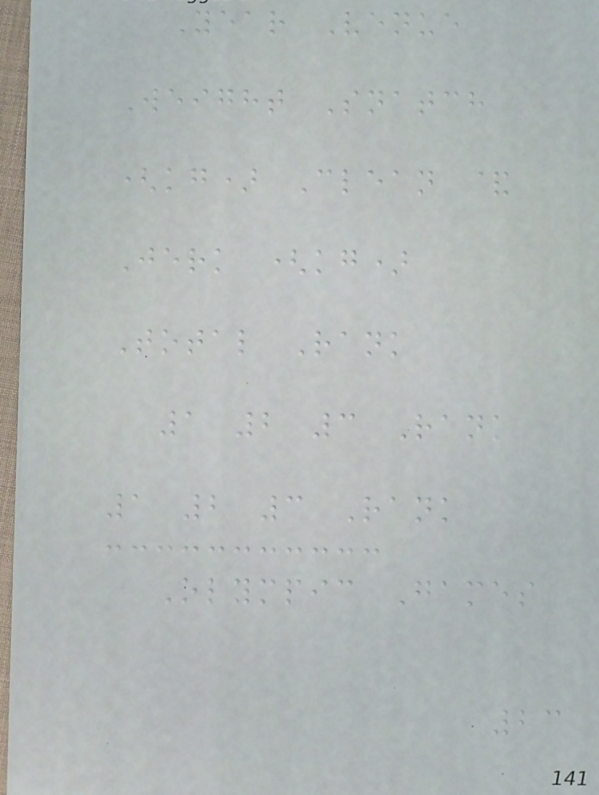Year Venue
Weight Snatch
(kg) Clean &
Jerk (kg)
Total Rank
1 2 3 Rank
1 2 3 Rank
Olympic Games
23
